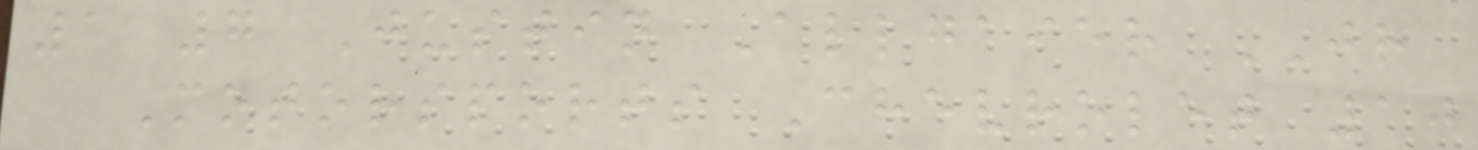1 7 Justin Allgaier JR
Motorsports Chevrolet 10
